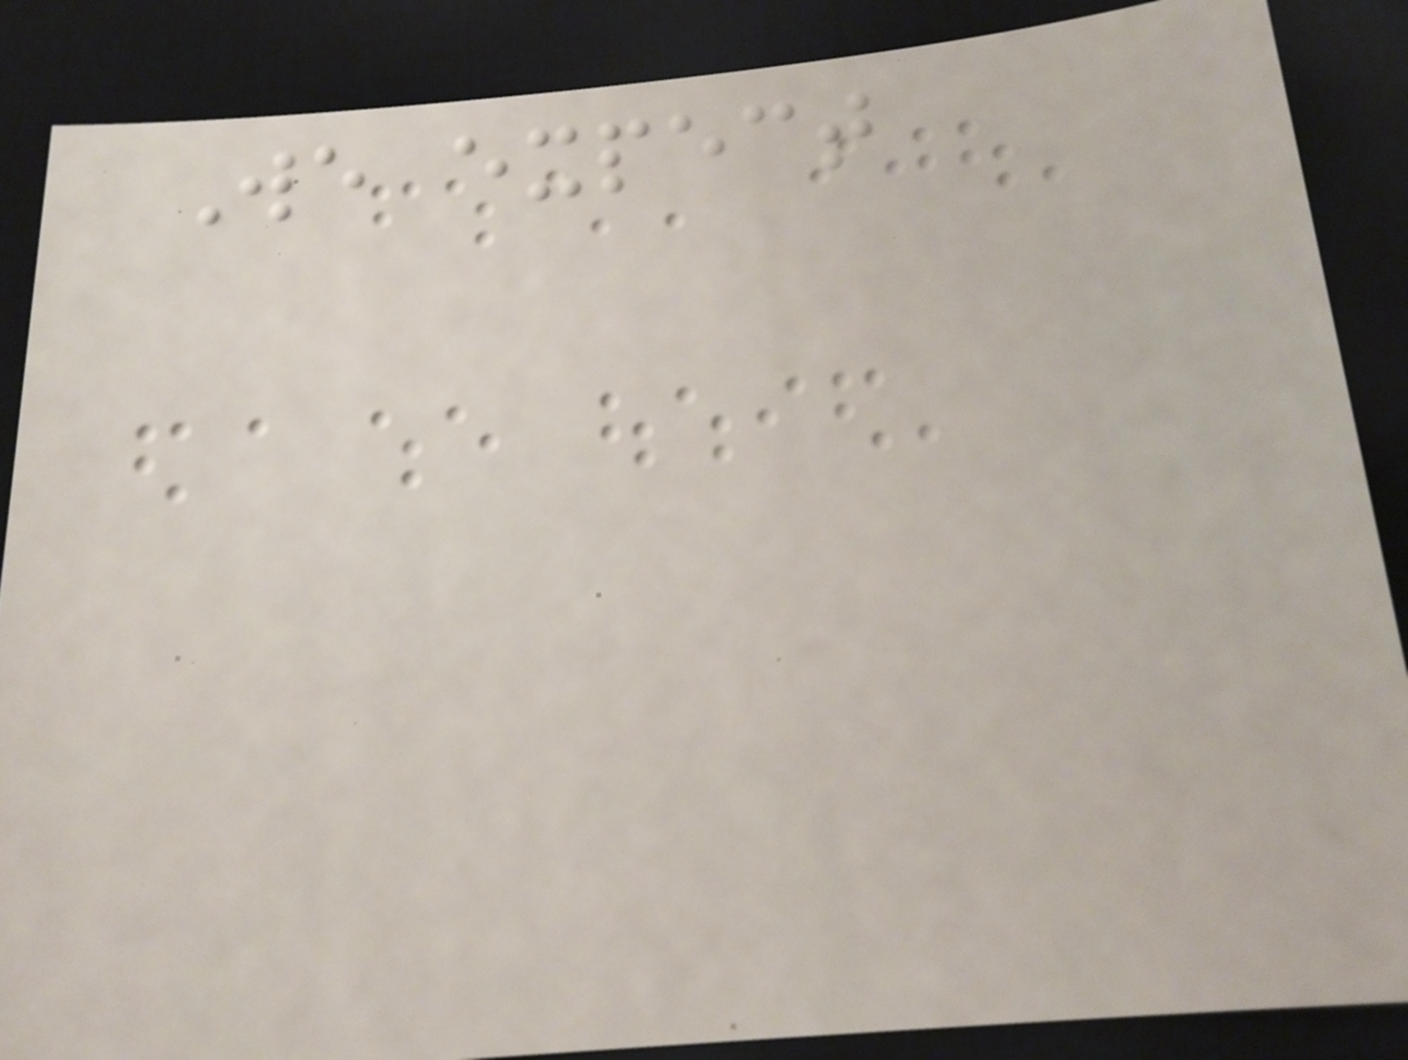We expect
